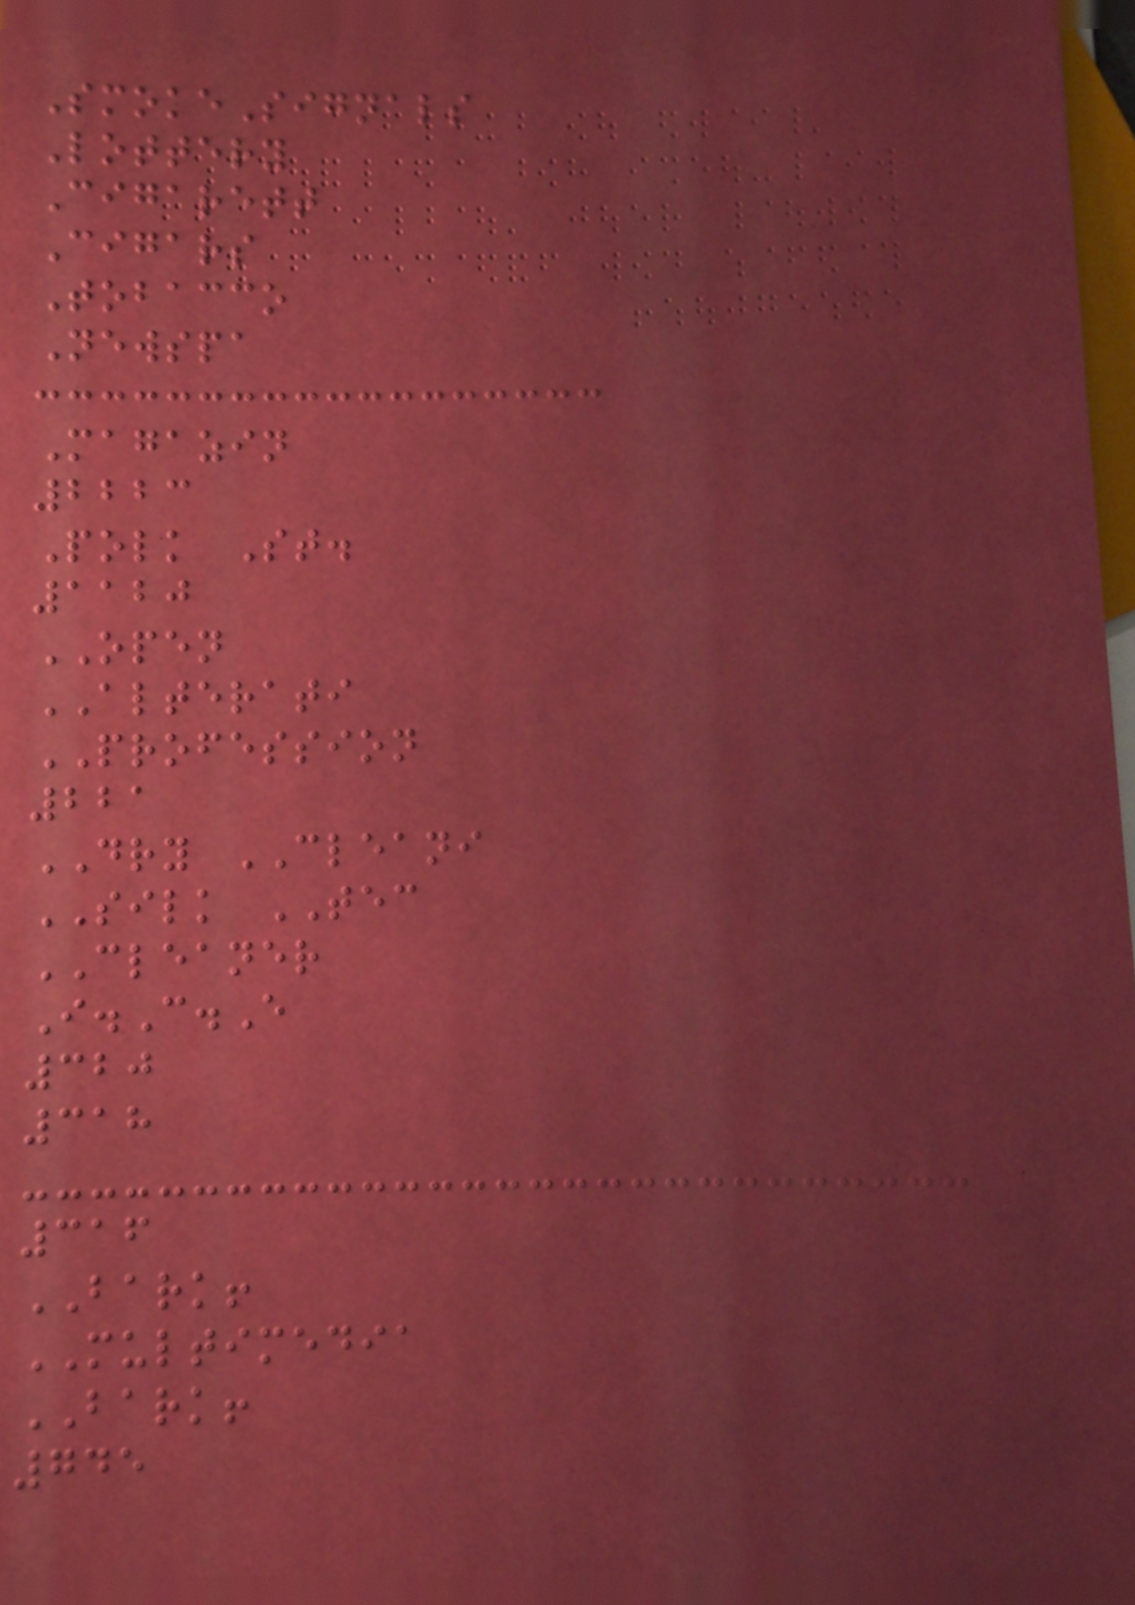SmokeSignals
Lottery
Cigarett
Cigars
Tobacco
Newspa
Magazin
2223
Polk St.
1120
OPEN
ALTERATI
PROFESSION
221
DRY CLEANI
SILK TEC
CLEANER
I.C.E
320
318
316
BARK!
MULTIMEDIA
BARK!
745
